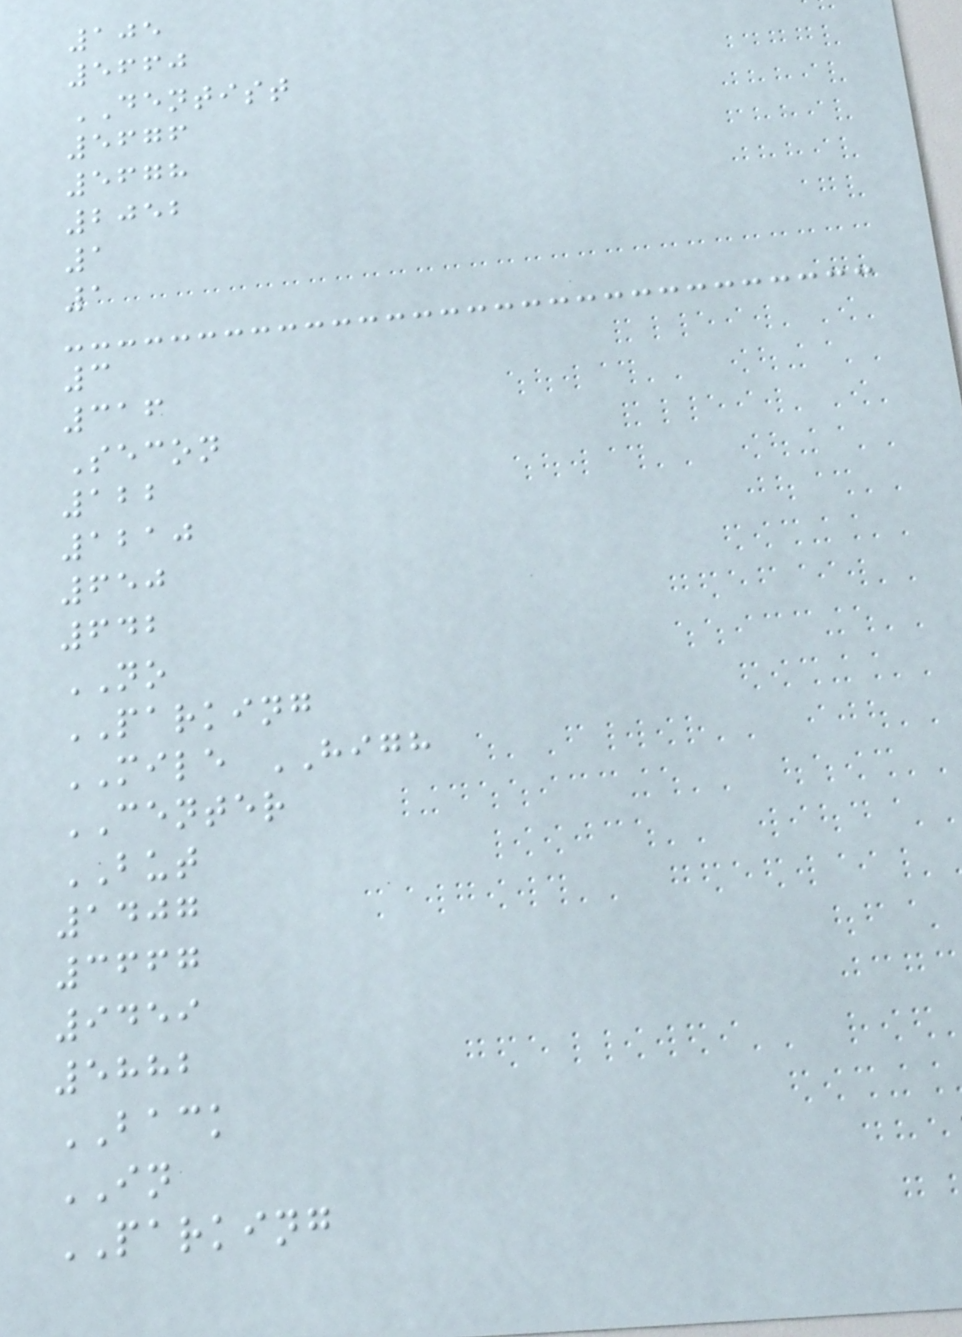105
5660
DENTIST
5676
5678
2052
1
1
3
316
Secon
122
1210
650
642
NO
PARKING
MILE HIGH
CENTER
BUT
1407
3667
9459
5882
BACK
IN
PARKING
